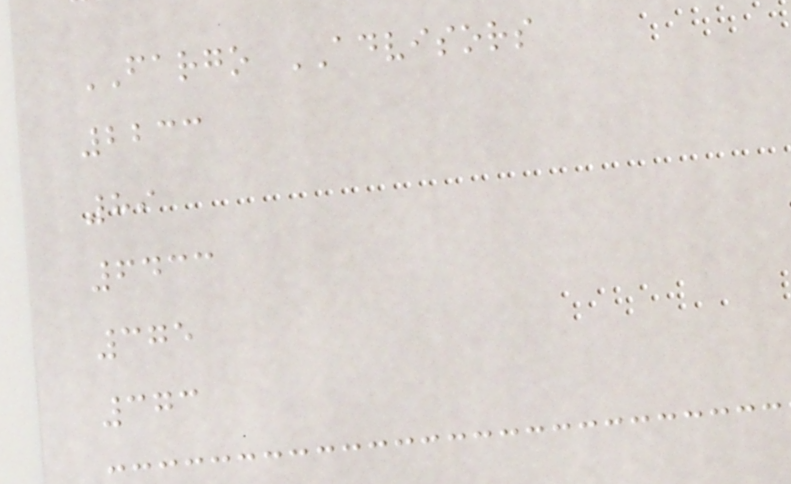FARGO ADVISORS
2233
89
6433
375
373
